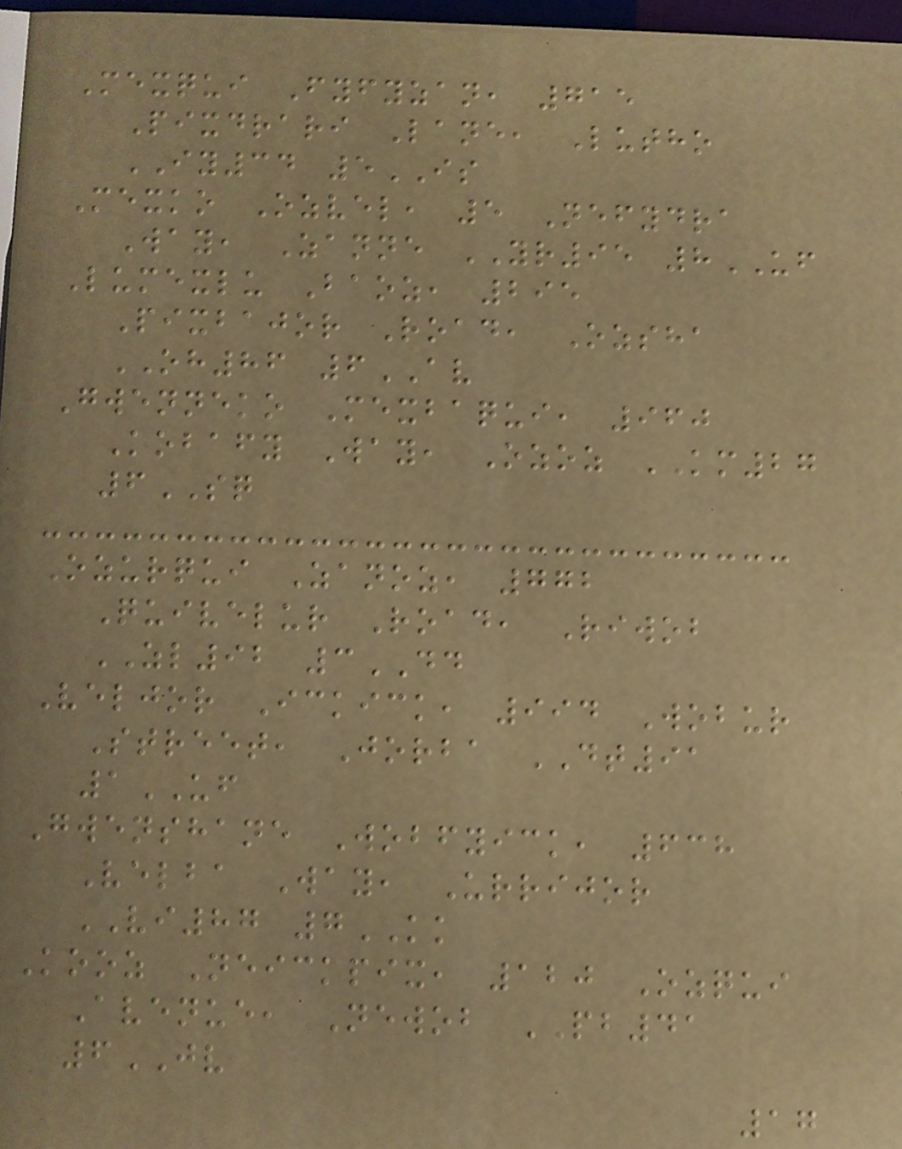Mexqui Fyfyzan, 715
Pixdrari Lane, Lutho
IY34 5IS
Mexko Ozvel, 5 Nefydra
Way, Zanne YR95 8UF
Lumexlu Baoz, 295
Pixbajor Road, Ozsha
OH86 6AV
Gwenneko Mexbaqui, 960
Kobafy Way, Ozoz KM27
6SQ
Ozurqui Zanoz, 772
Quivelur Road, Riwob
ZL92 3DD
Veljor Ickick, 994 Wobur
Street, Jorba DT91
1UF
Gwenshane Wobfyick, 638
Velba Way, Urrijor
VI87 7KK
Kooz Neickpix, 120 Ozqui
Avenue, Newob PB41
6JV
17
